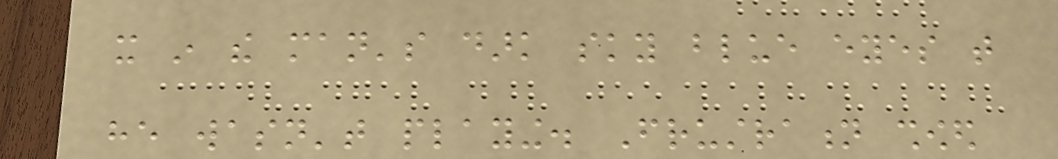it in the man's dark sky blue eyes that
he wasn't playing. Frustration showed
